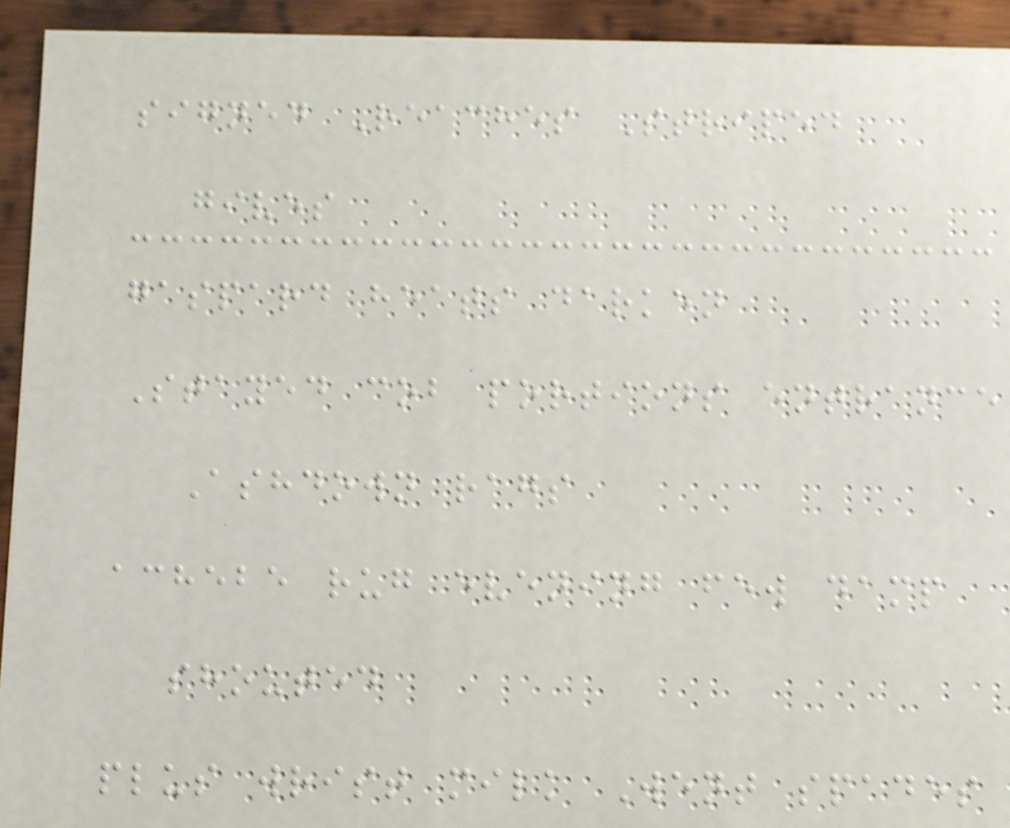signed Reaches Striped
gives
gaspard heats darken
Stayed cob portions entrance
Ashdown rags
achebe rug evening few damp
shouted
plus wrist milk Went spades
